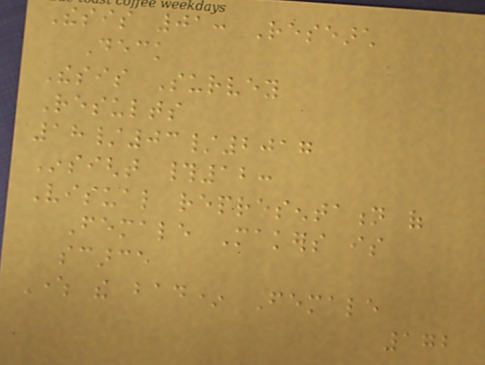Thesis 01: Research
Deck
Thesis Survey
Results
18/03/2017
Insight #12:
Visual representation of
Female Makers is
scarce
Where the bad* Female
172
